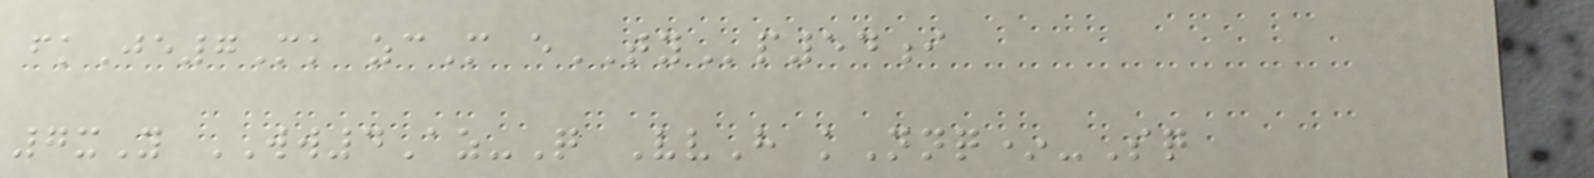fkJe7Mk zcM eTYp54i
7xY WW4Az-Q VvH kNnq*-Sq
